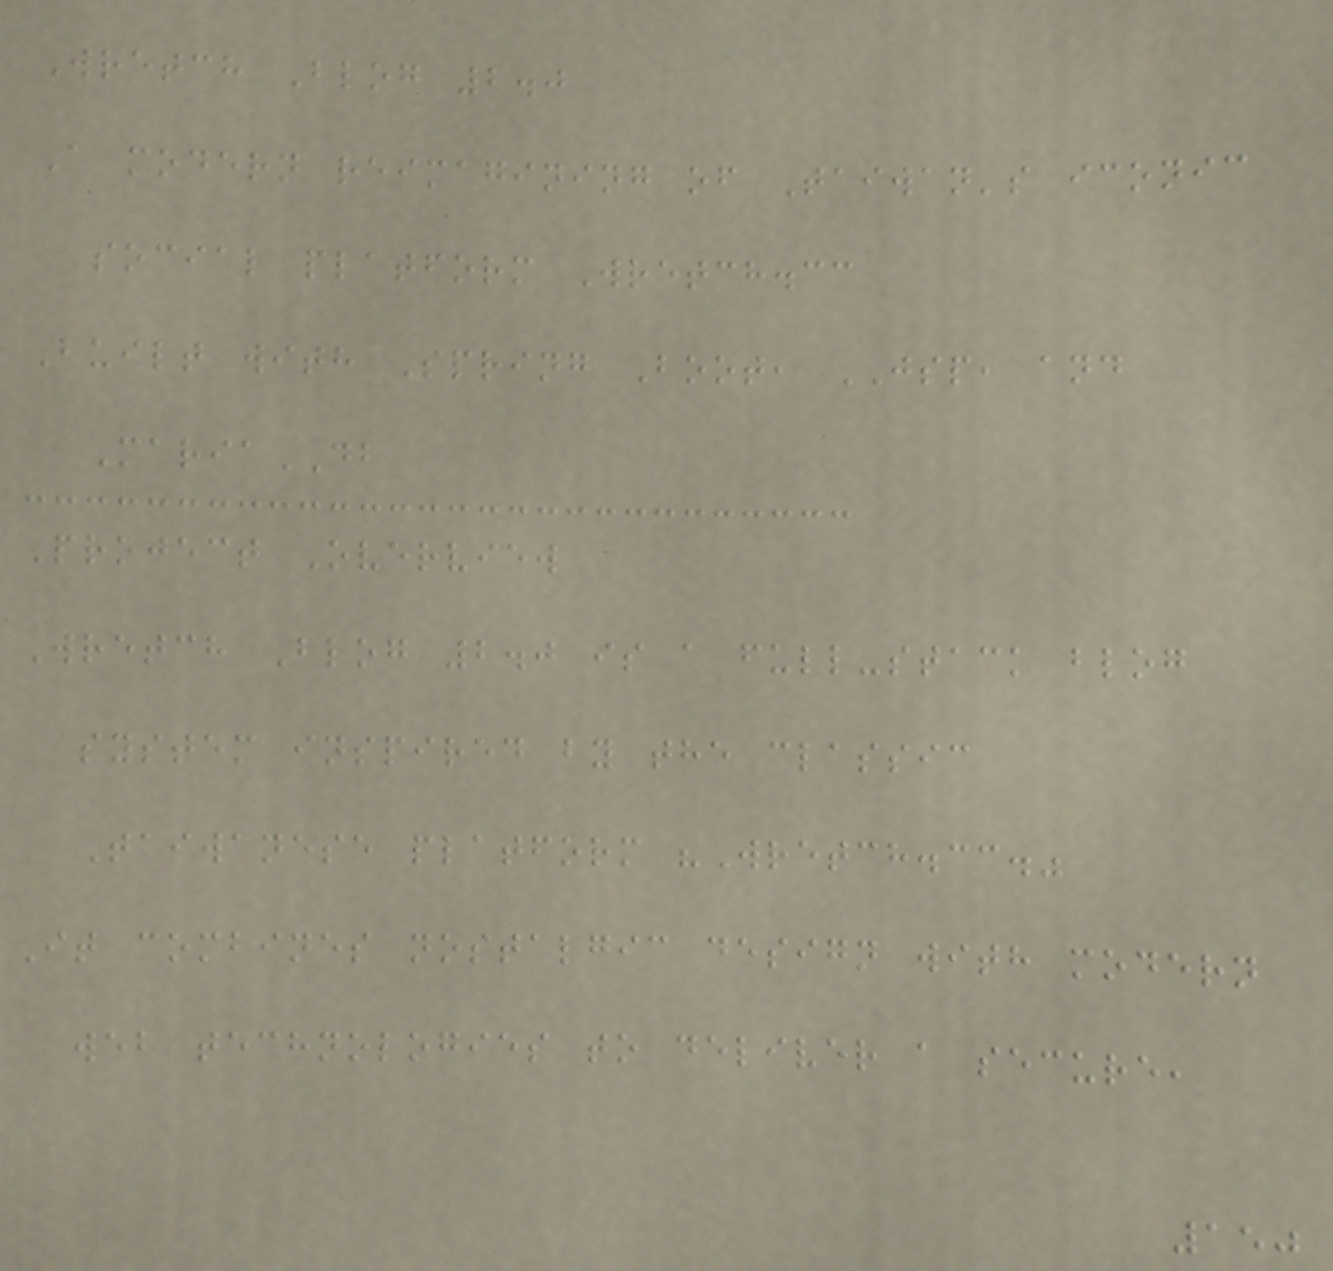Wretch Blog 2.0
A modern reimagining of Taiwan's iconic
social platform Wretch.cc
Built with Spring Boot, JSP, and
MariaDB
Project Overview
Wretch Blog 2.0 is a full-stack blog
system inspired by the classic
Taiwanese platform "Wretch.cc."
It combines nostalgic design with modern
web technologies to deliver a secure,
150
